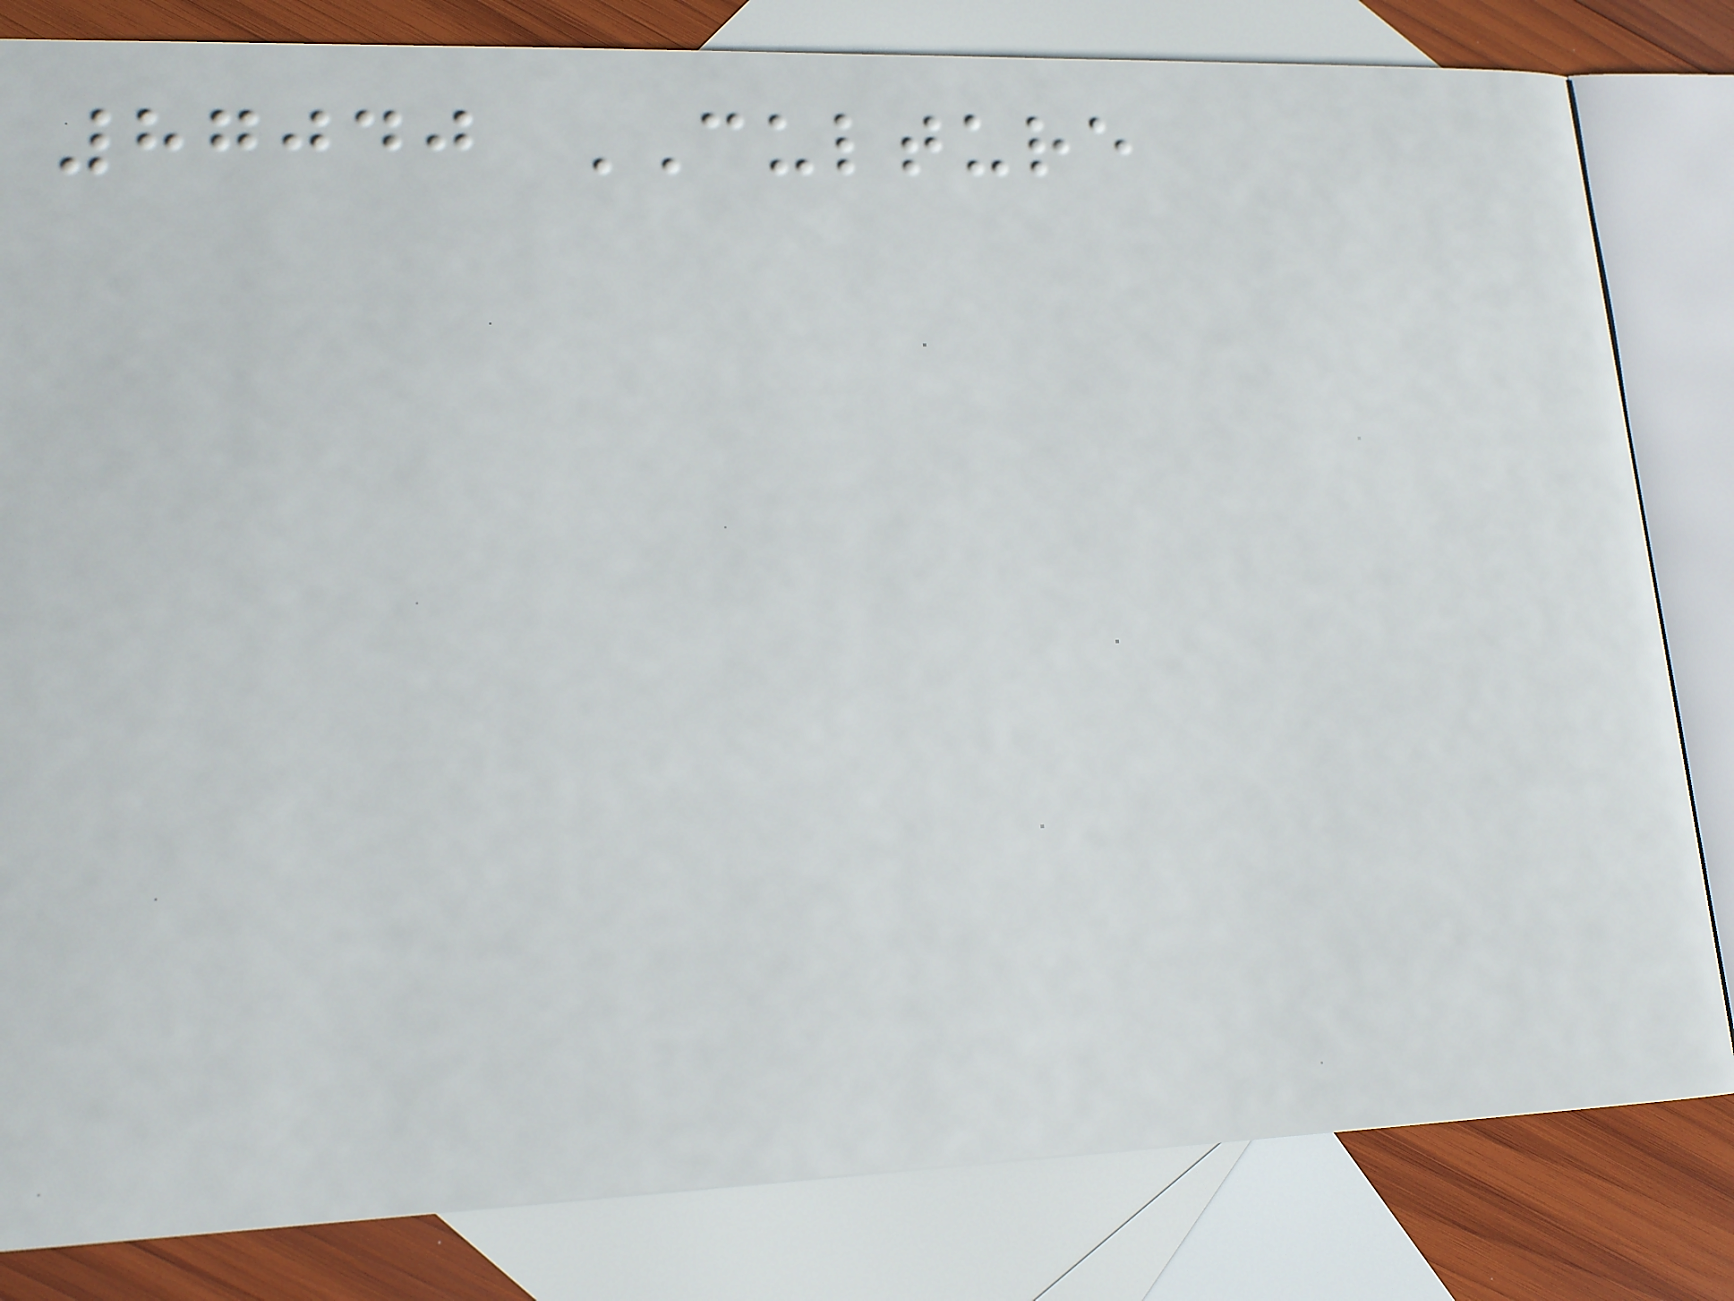87040 CULTURE
